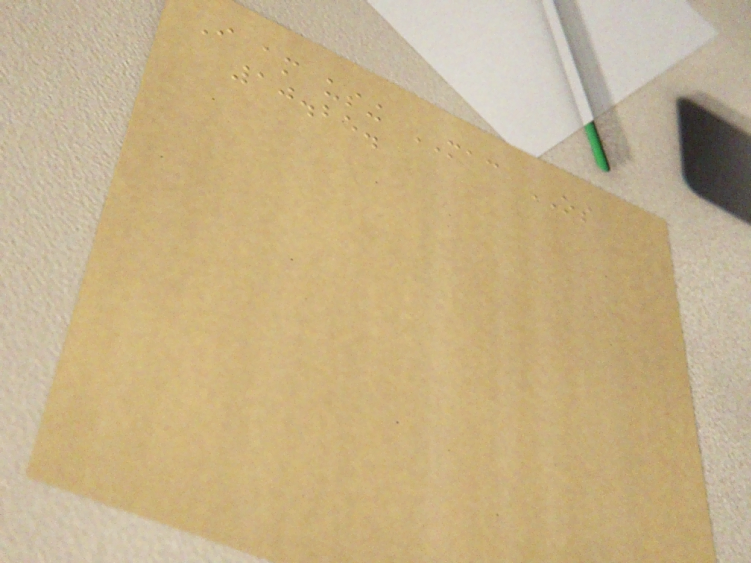I am using MAC OS
10.25.
